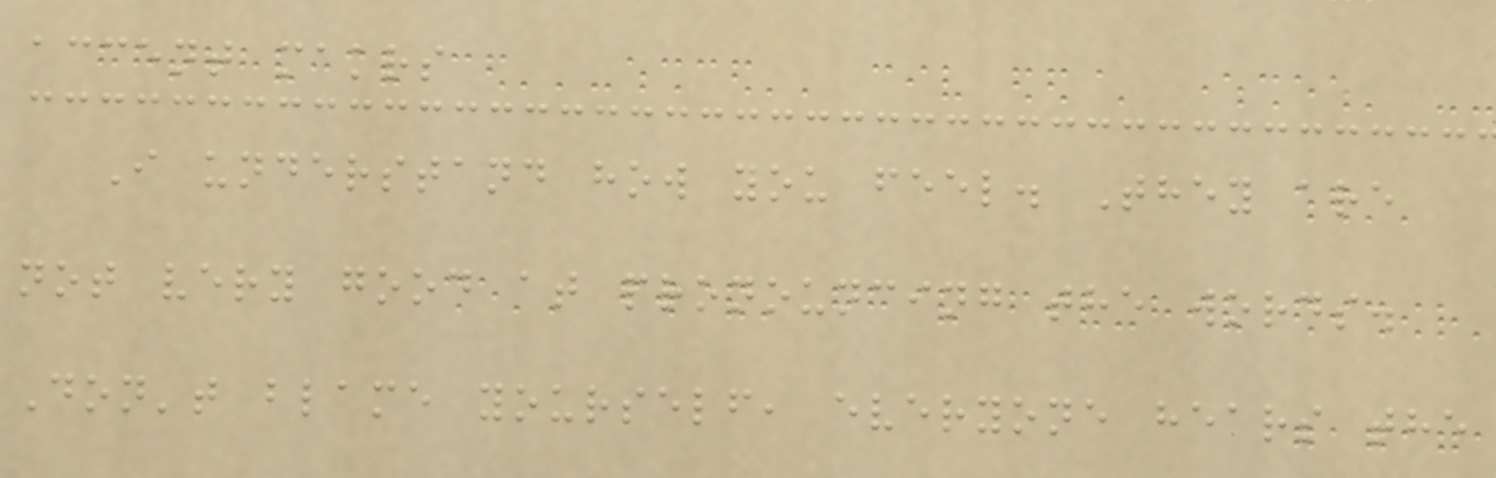accent makrs
I understand how you feel. They are
not very good at pronouncing the words.
Don't blame yourself, everyone hears the
